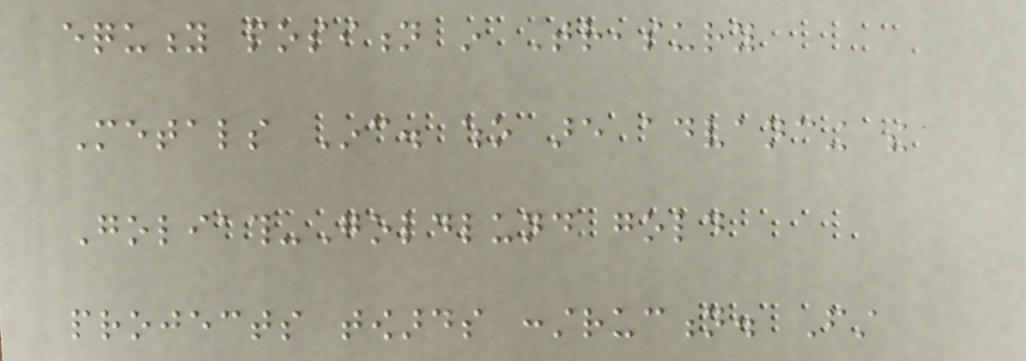equity position in Treasury
Metals Inc. who are advancing the
Goliath-Goldlund gold
projects towards construction. First
